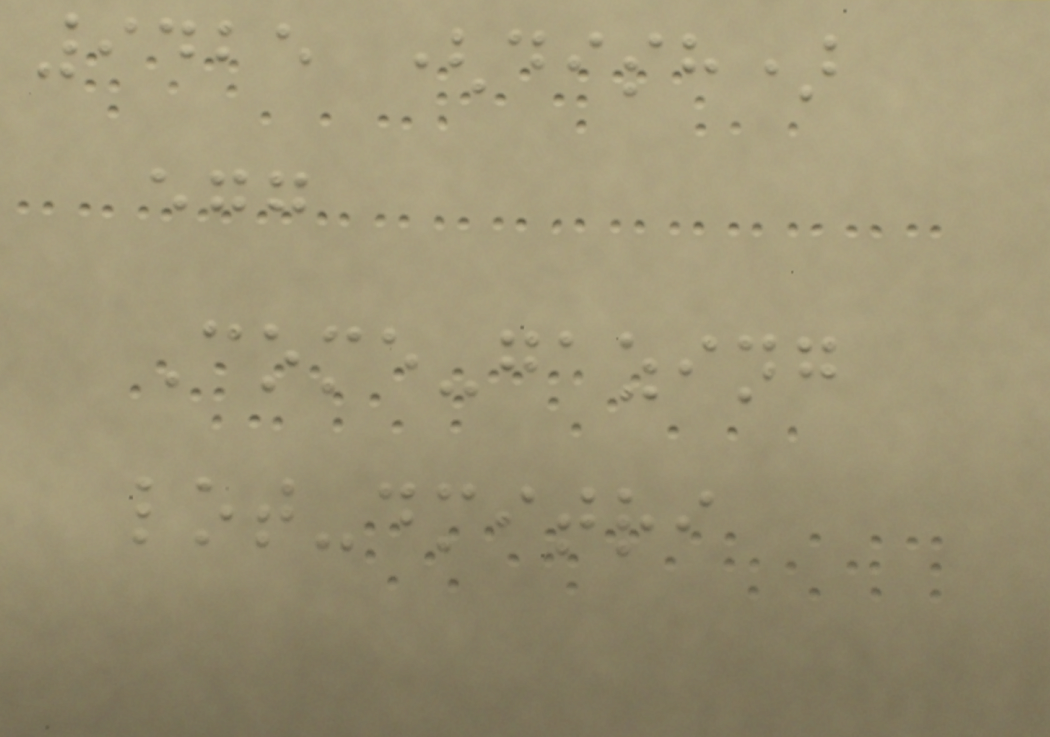9425 (dish)
egg
Come-gazing
lot-dmitri
